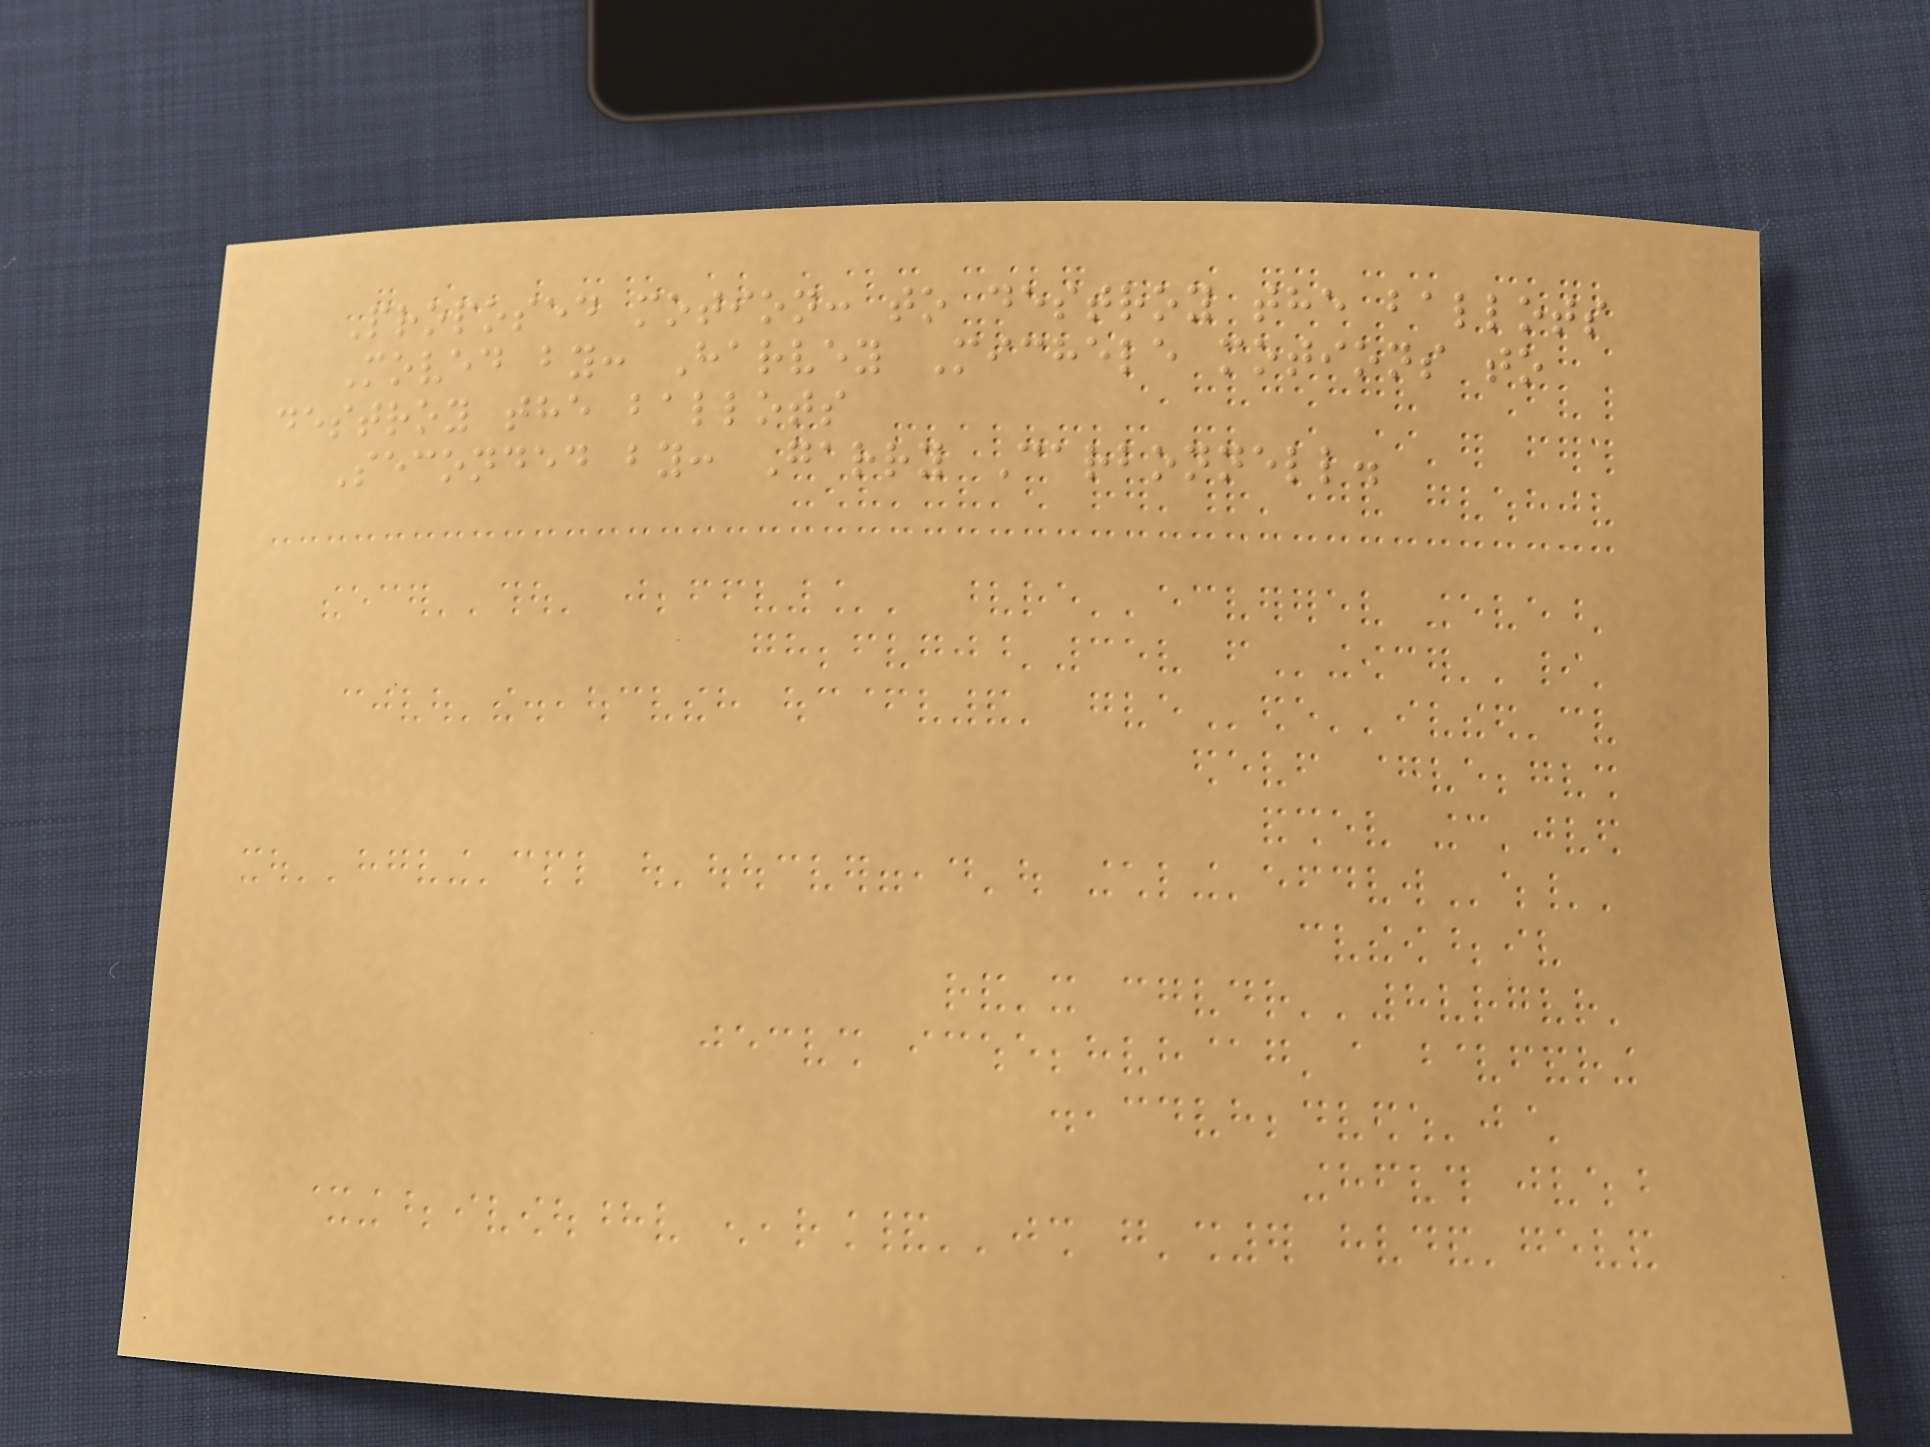Proposed motion: to destroy the ballots
Moved by: Harvey Michele motions to
destroy the ballots
Seconded by: Garry Carbonnell.
